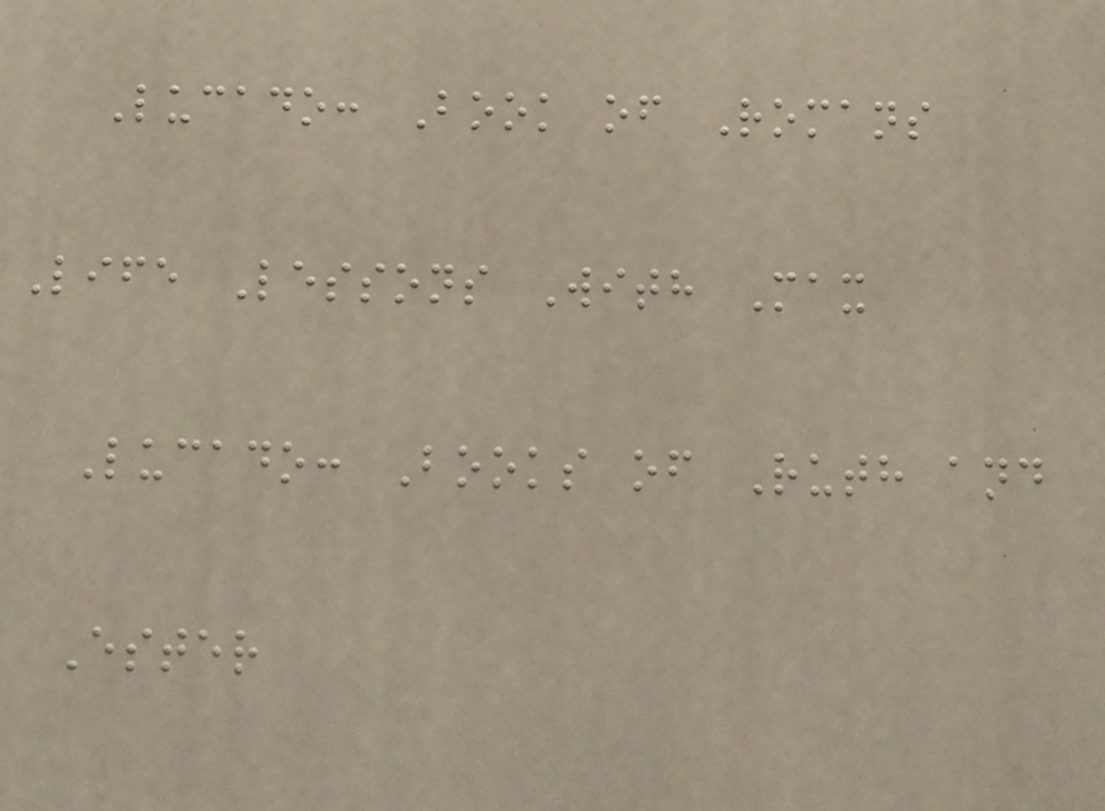Lucado: Book of Romans
Life Lessons With Max
Lucado: Books of Ruth and
Ester
